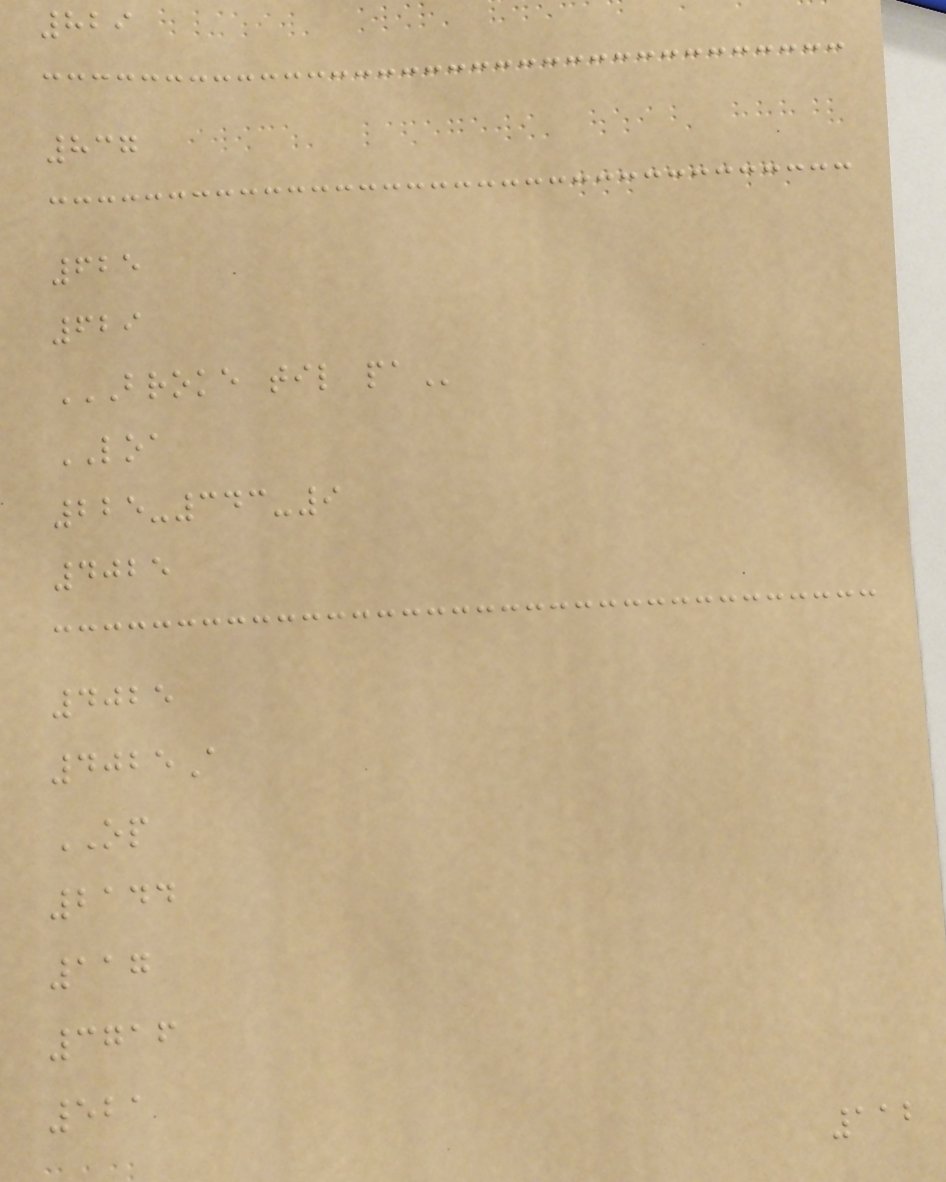829
837
625
629
BROKE TIL PA
LOA
225-343-9
4025
4025
4025A
OP
2144
117
3716
521
112
